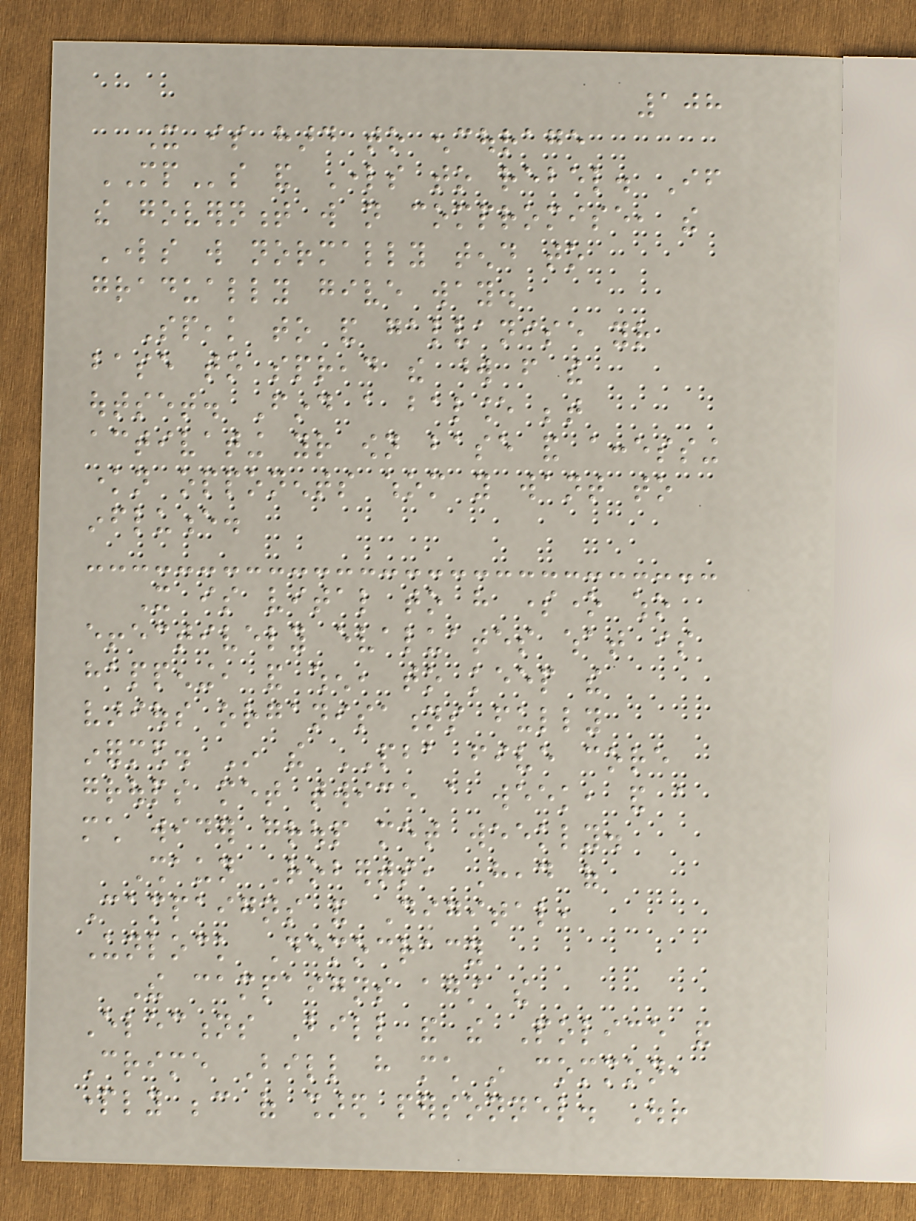108
It is hard to encourage
MPs and Lords to rebel. If
the government will not compromise, the
Lords will normally tend to
gradually give way.
Speak to and galvanise your
base to spread the word from the
outset. Find a balance between
activating your own base and accessing
known opponents whom you want to
influence.
It is vital to have someone who
effectively evaluates what is
happening, and when, to keep the
various organisations fully
informed. In the PBA five core
groups met twice a week, and a
much wider group met weekly.
Shaun Roberts, Head of
Campaigns and Digital,
Unlock Democracy
The campaigns against the
Elections Bill and the Police and
Crime Bill have much in common,
partly because of shared personnel. Our
